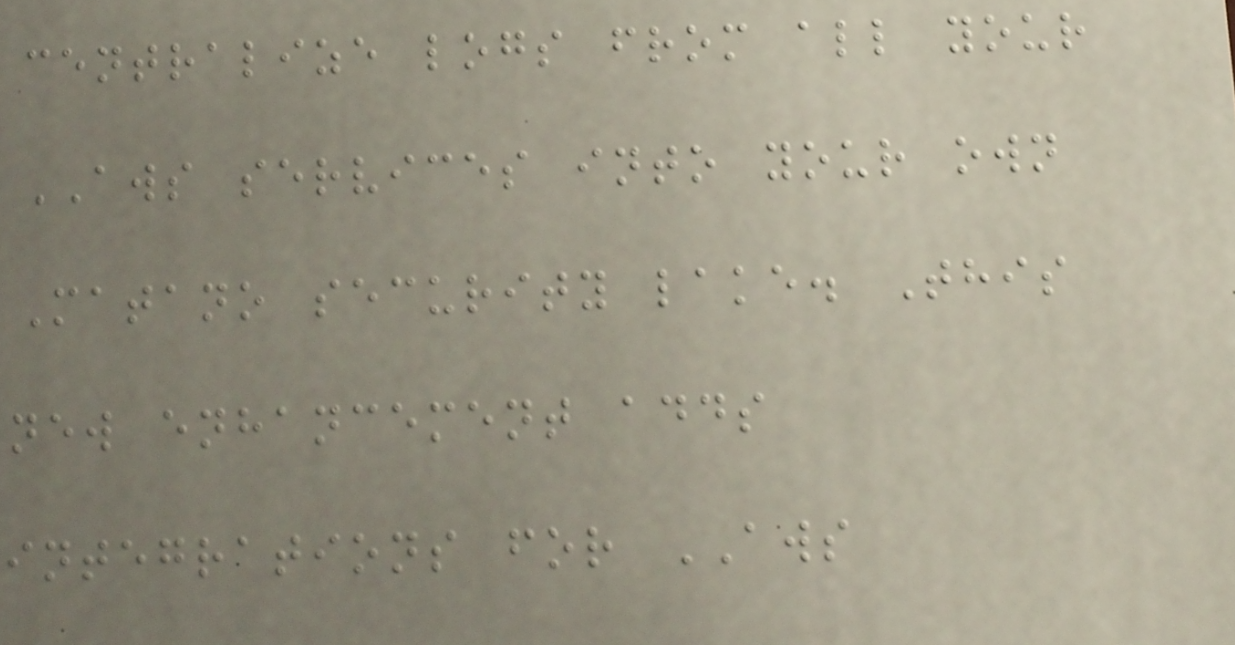centralize logs from all your
AWS services into your own
Matano security lake. This
new enhancement adds
integrations for AWS
